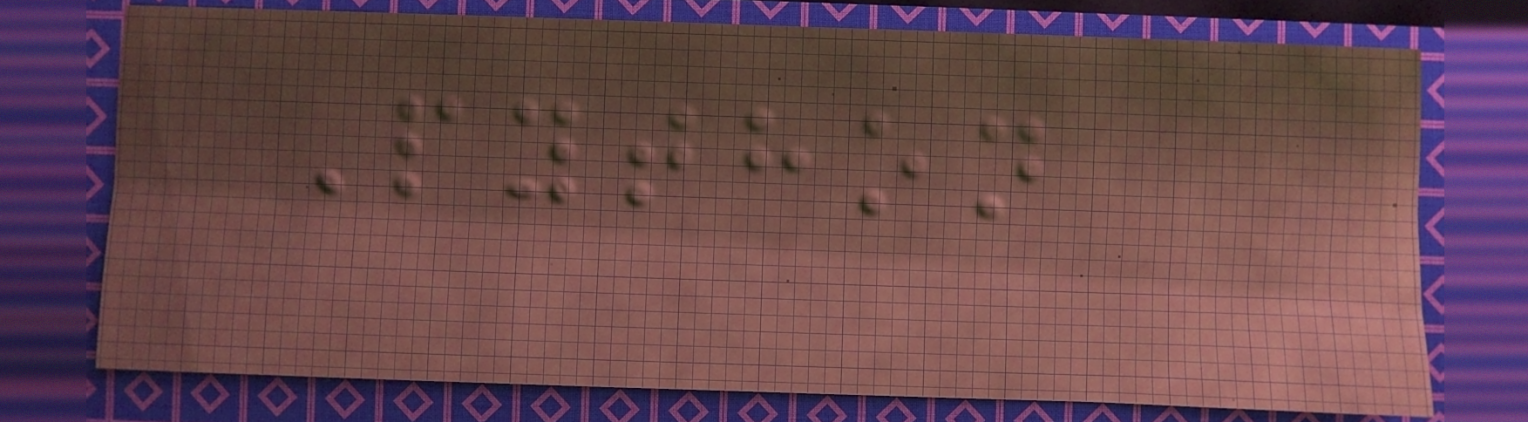Python
